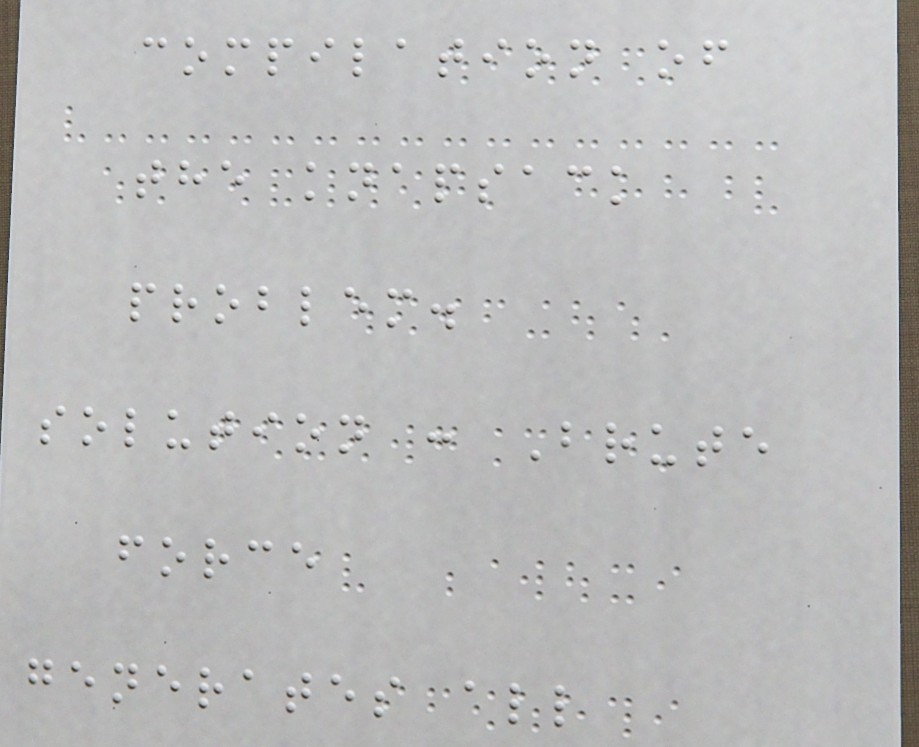compilation of
the knapsack
problem.
solution : Brute
force
generates all
